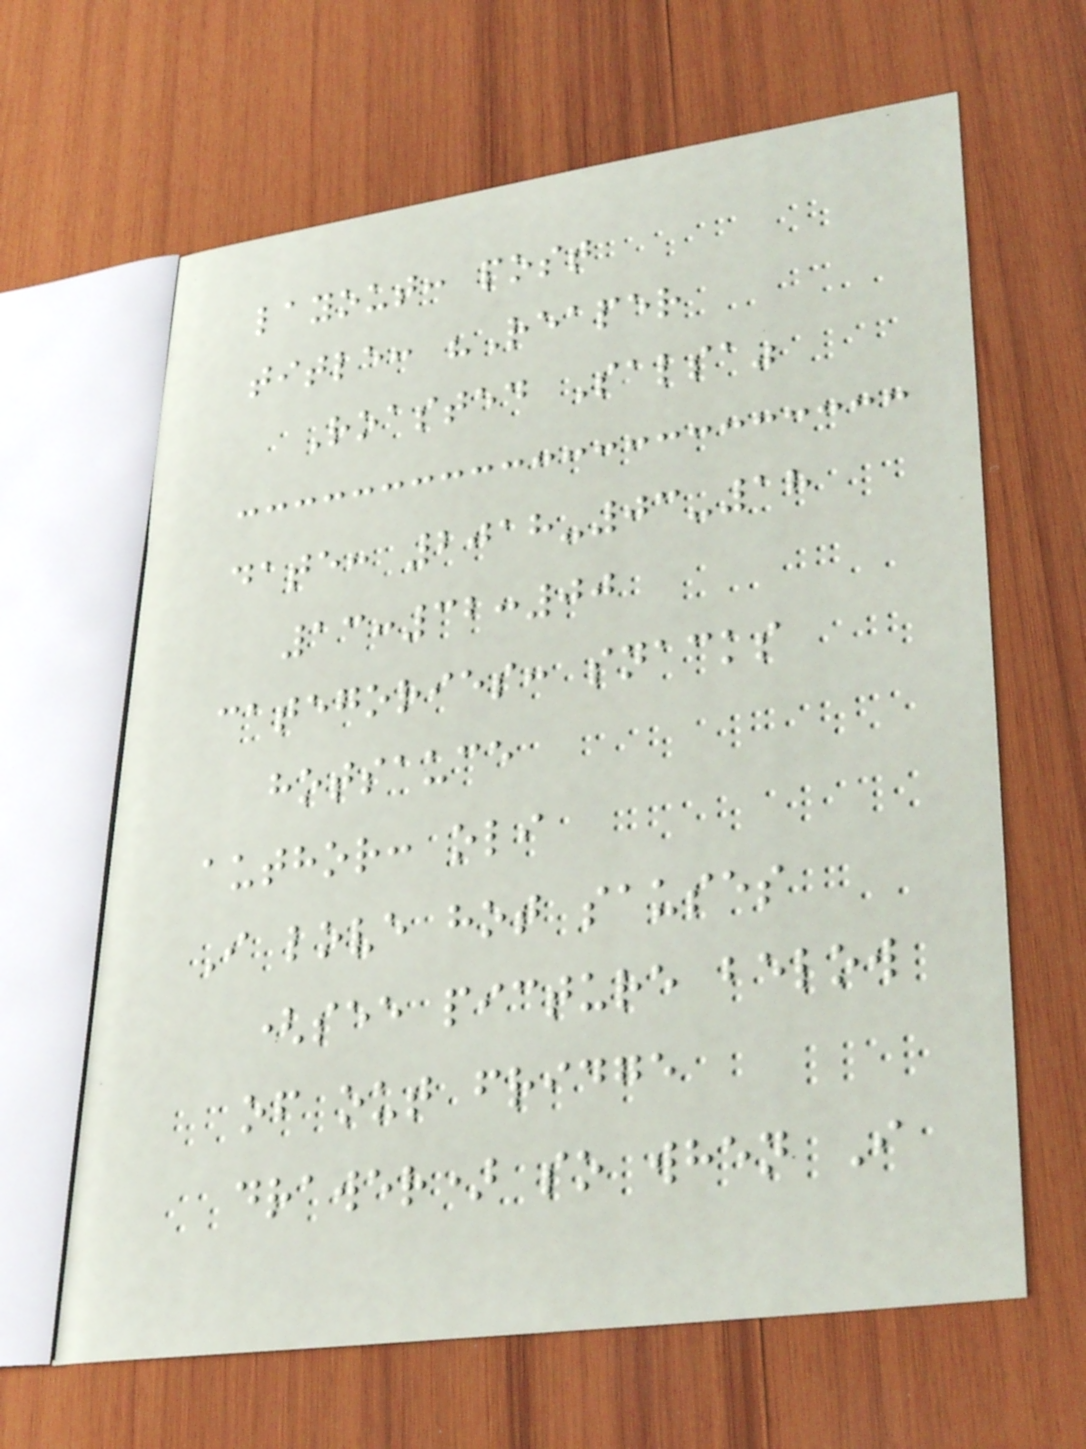layout: post
title: "Reaper
Roasted Salsa"
date: 2018-03-18
13:32:00
categories: snacks
hotsauce
author: oli
I love hot sauses
(see picture below
of out fridge
drawer) so when I
